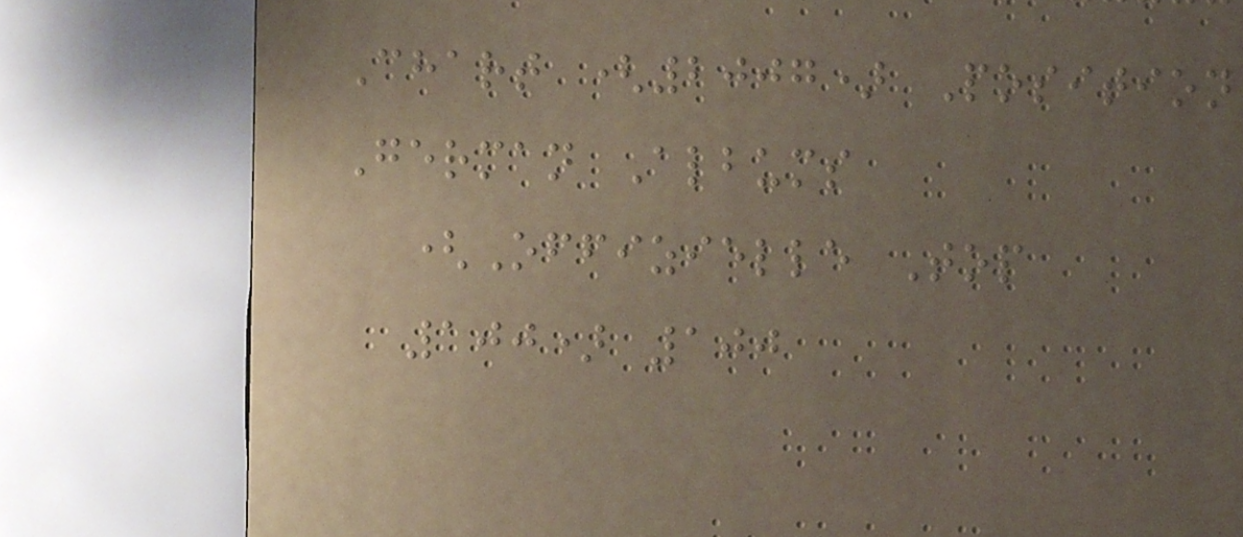Chart (2007) Position
German Albums
(Offizielle Top
100) 100
